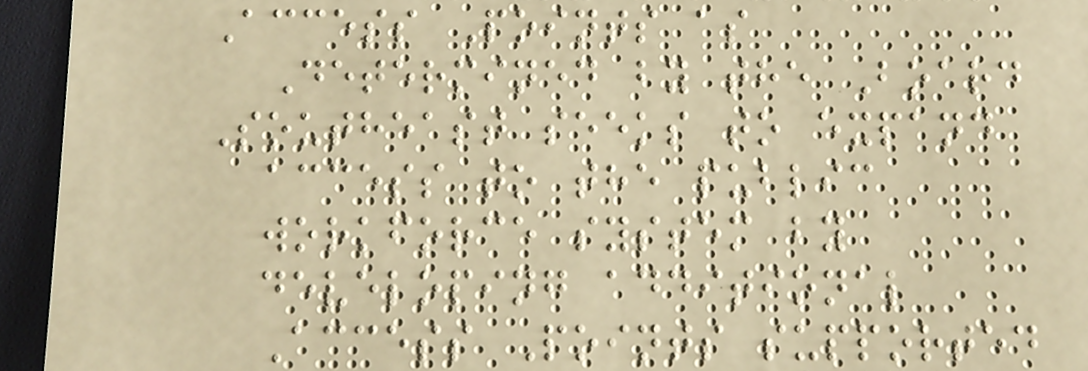Access Points as
Determined by the Board
Southeast seeks to expand
access to the public
workforce system by
developing additional
Access Points supported
